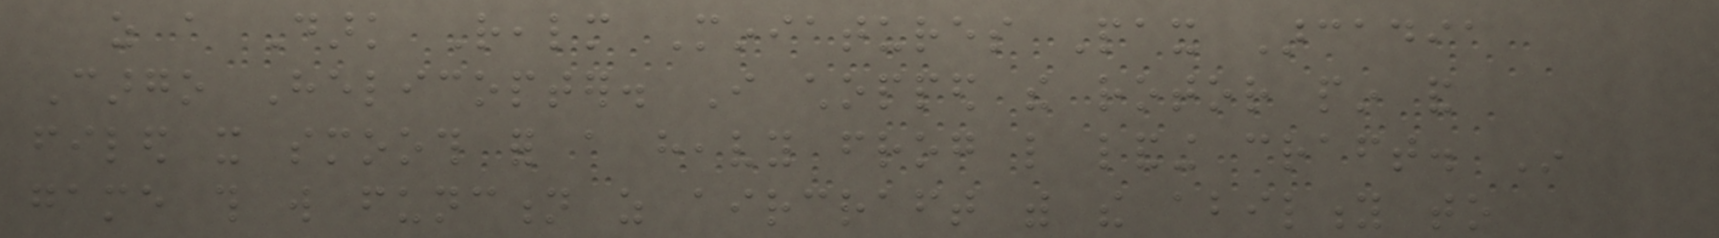as a Dark Realm Miniatures Pax Arcadia
Cargo Helicopter. I chopped the rotor pin and
filed it smooth for a heavy frog like landing craft. In
game this will function as aircraft with the ability to
